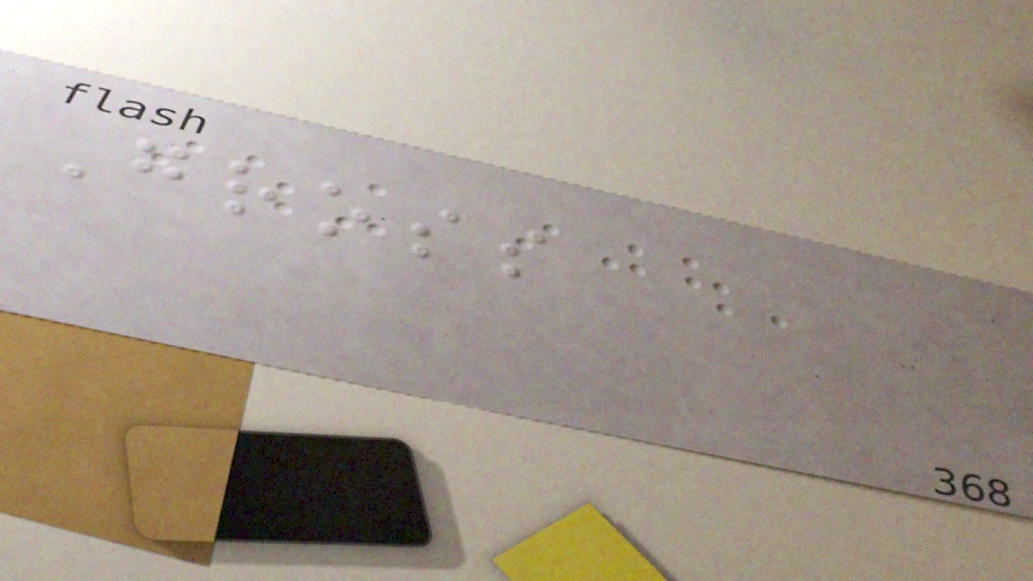Gross
